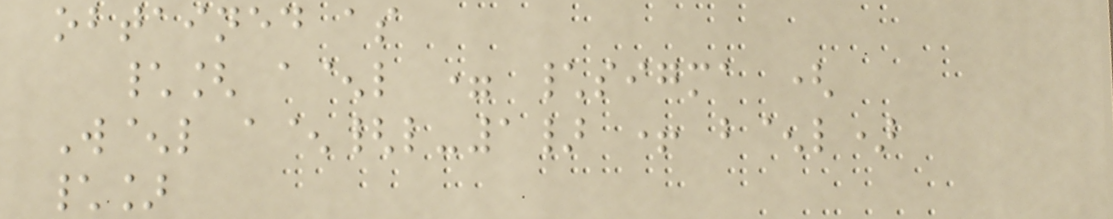obtained as
\[ a^l = \sigma (
W^l a^{l-1} + b^l)
\]
